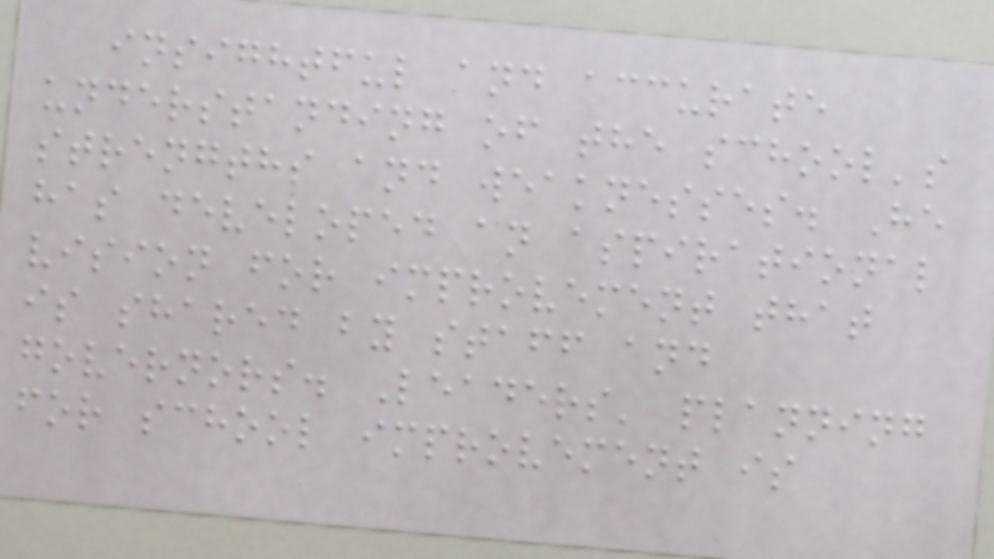insightful and accurate
understanding of the school's
strengths and weaknesses. He
has developed an aspirational
vision for improvement that
is shared by staff and
governors. Leaders' planning
for school improvement is
